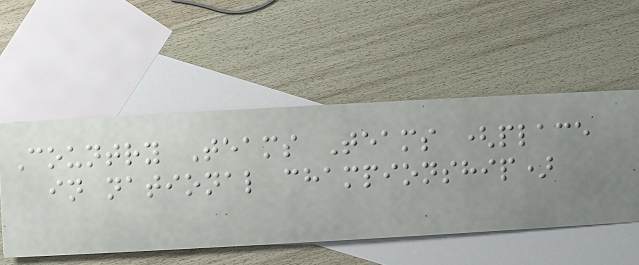Country Teams Teams (place
in national championship)
